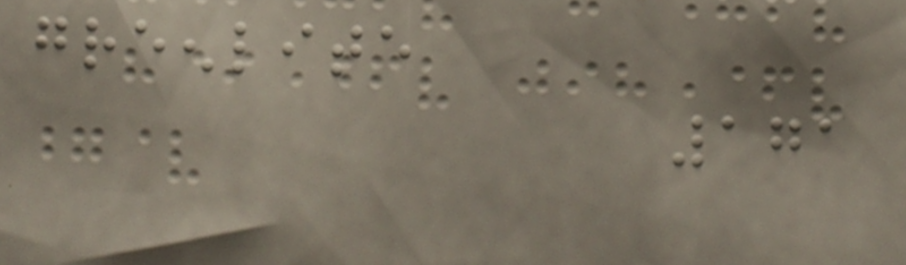greenlite
171
